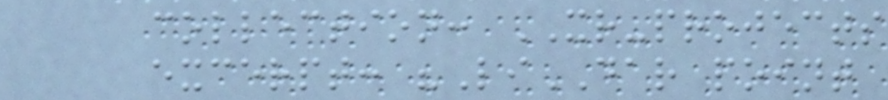collection: XR-projects
excerpt: "LiDAR point
